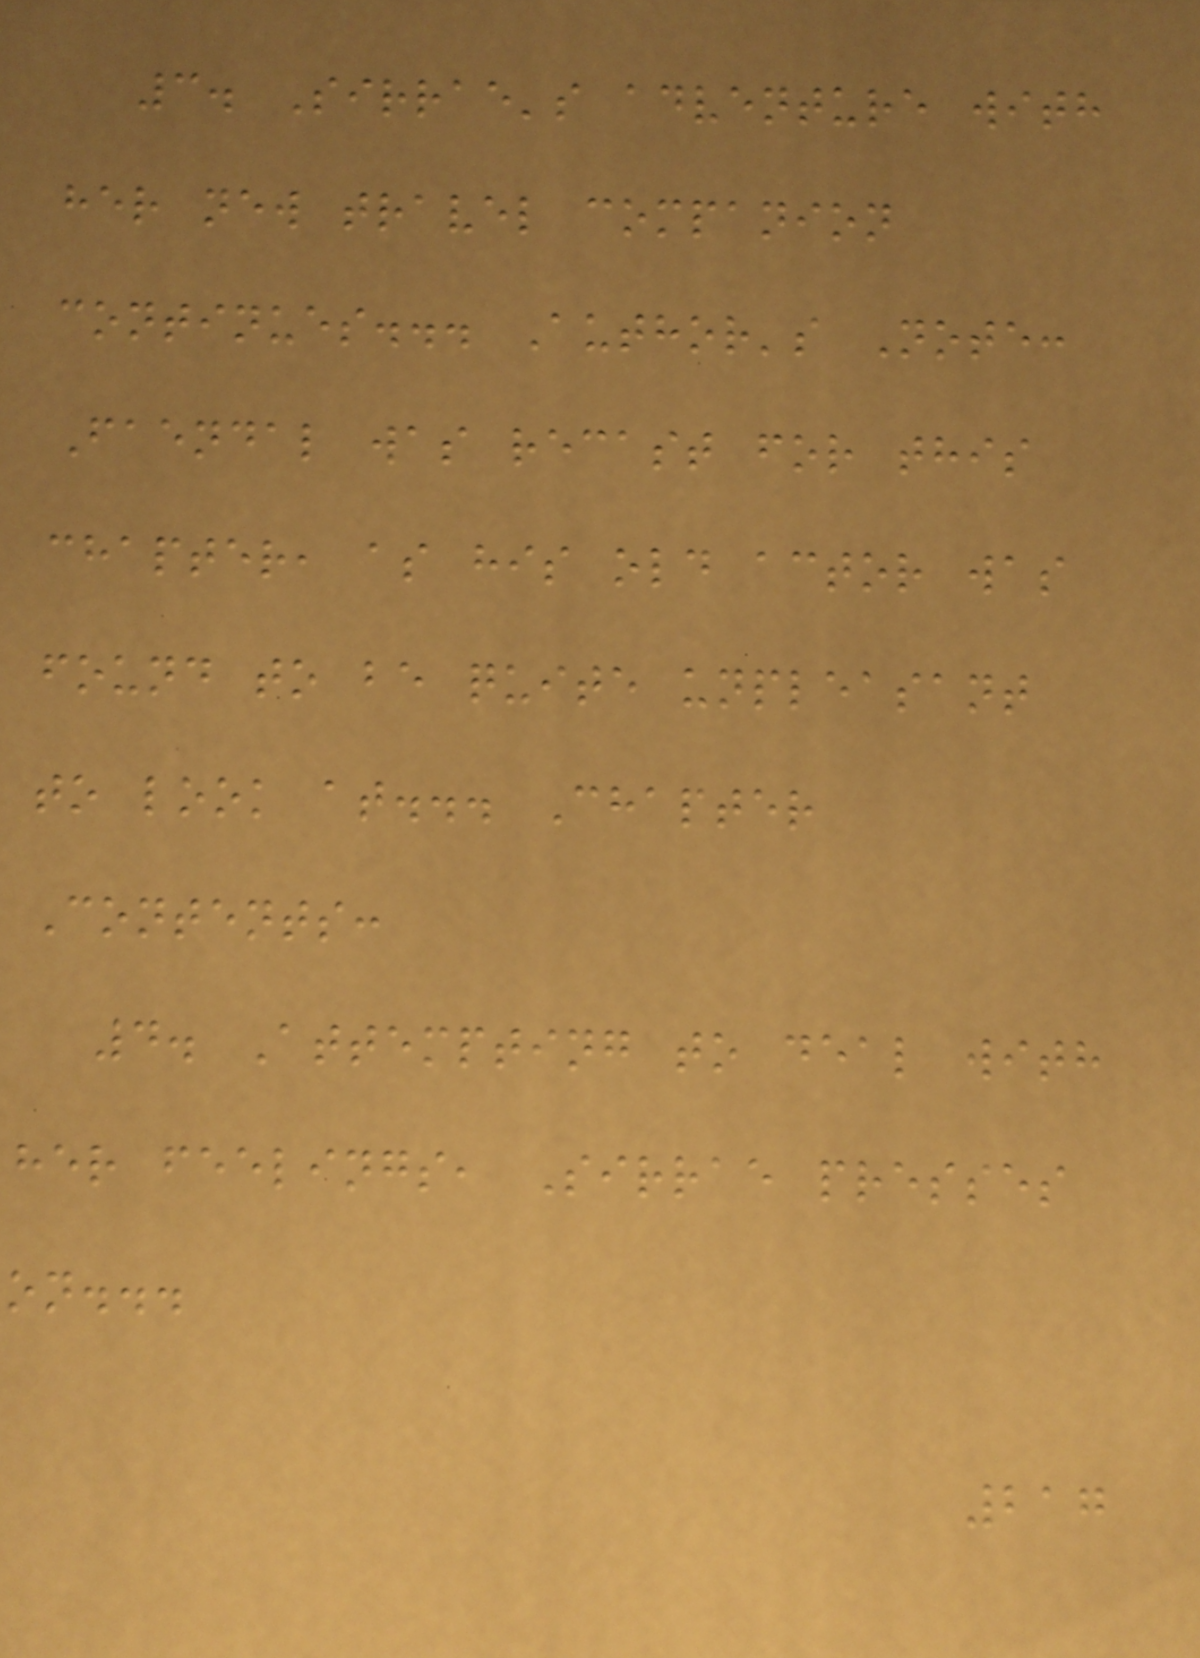3. Sirrae's adventure with
her new travel companion
continues... Author's Note:
Faendal was recast for this
chapter, as his old actor was
found to be quite unpleasant
to look at... Chapter
Contents:
4. Attempting to deal with
her feelings, Sirrae presses
on...
217
